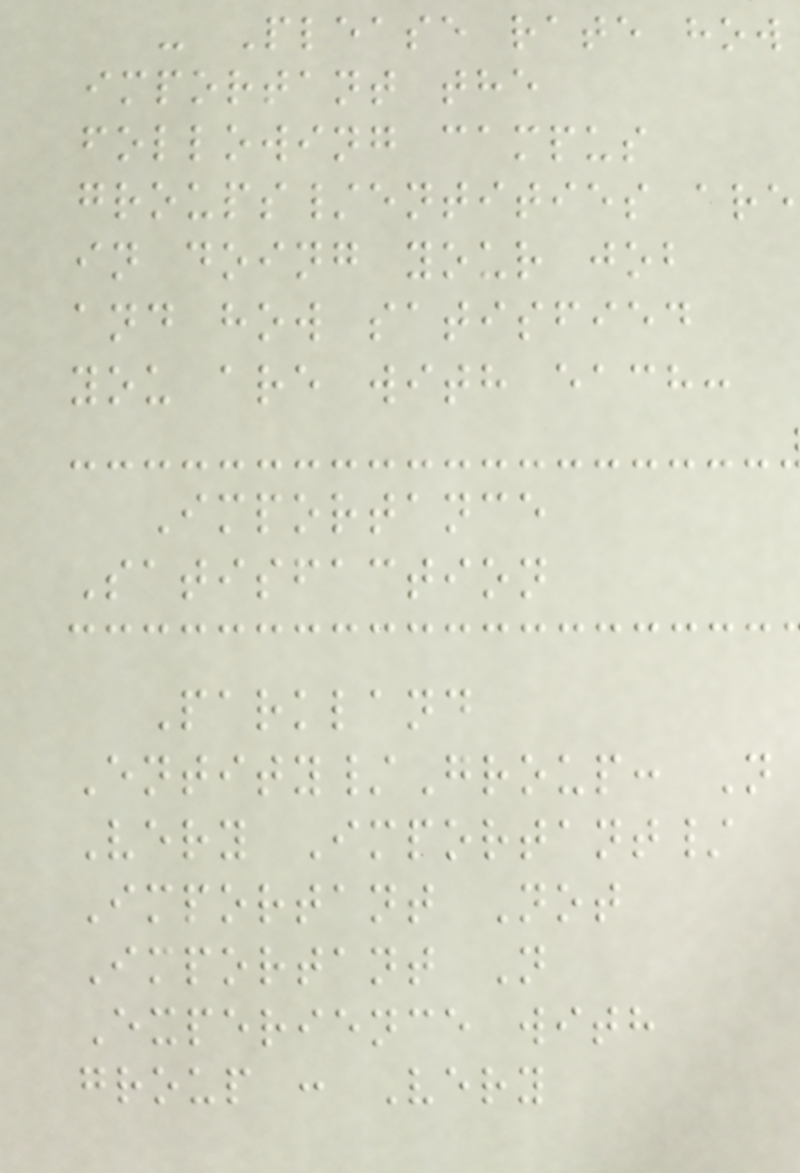- Please rate how
important the
following campus
groups/entities are
in doing your job
and how satisfied
you are with each:
Importance
Satisfaction
Parkland
Entity/Group: N
Very Important/
Important Not
Important N
Experience with
group : Very
